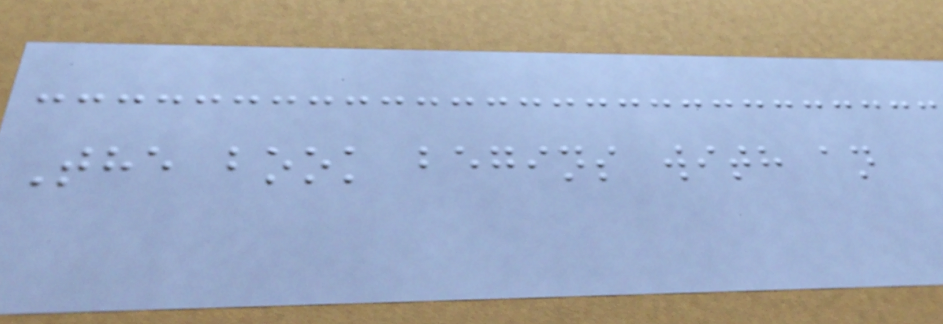The book begins with an
